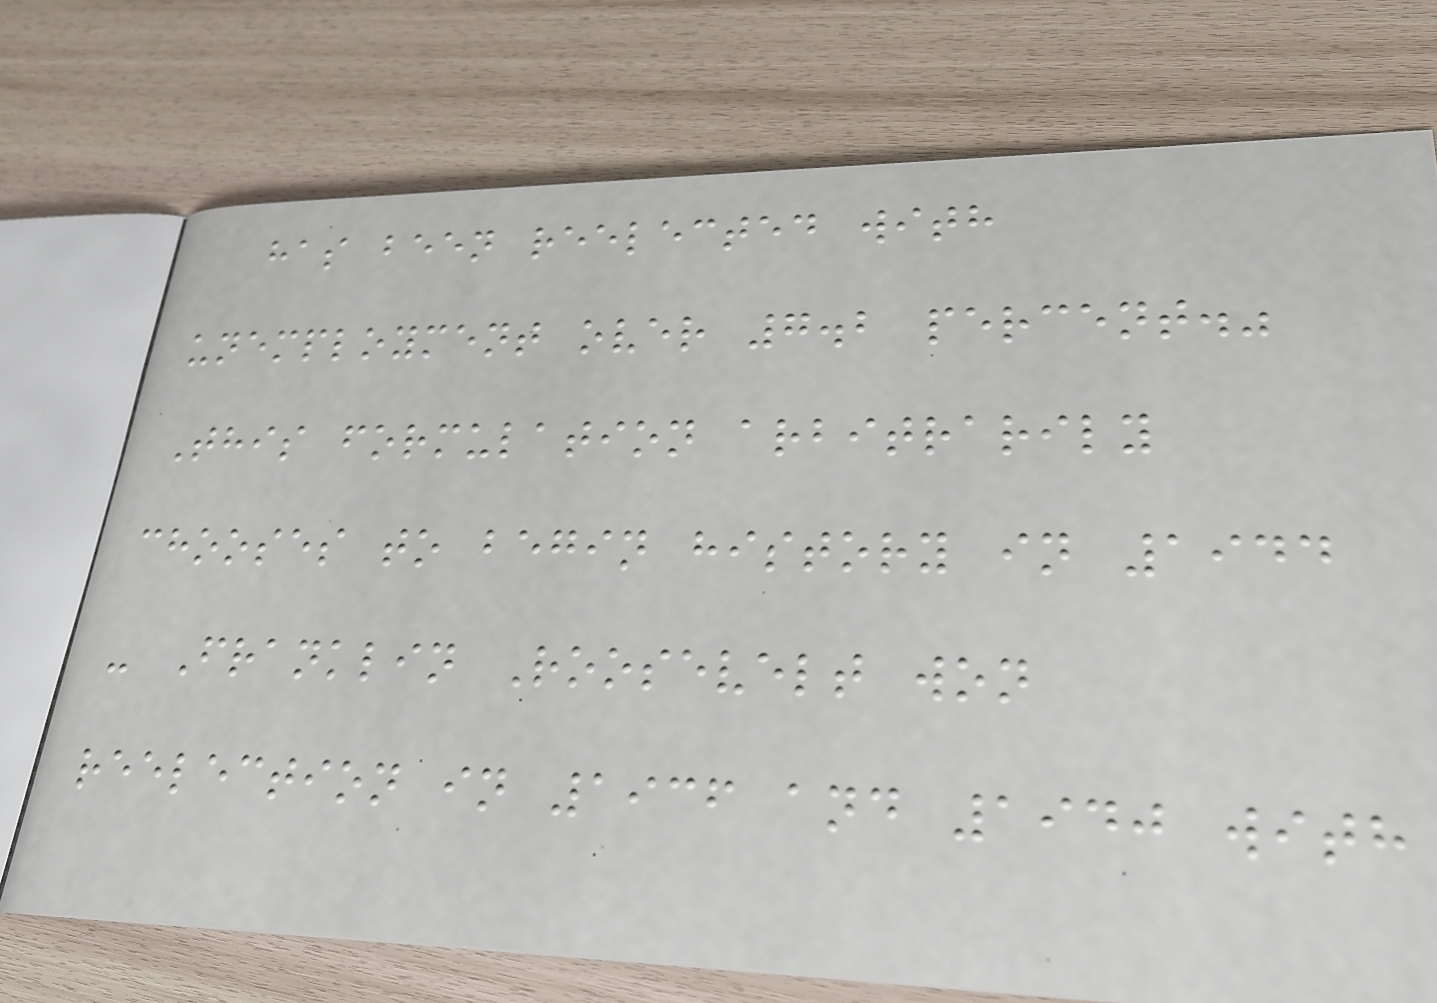has been reelected with
unemployment over 7.2 percent."
This formulation arbitrarily
chooses to begin history in 1944
- Franklin Roosevelt won
reelection in 1936 and 1940 with
